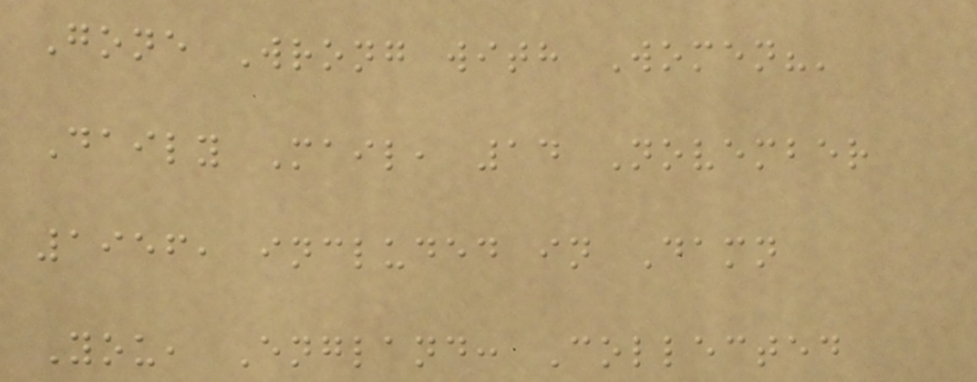Gone Wrong with Women?'
Daily Mail, 14 November
1956, included in Damn
You, England: Collected
